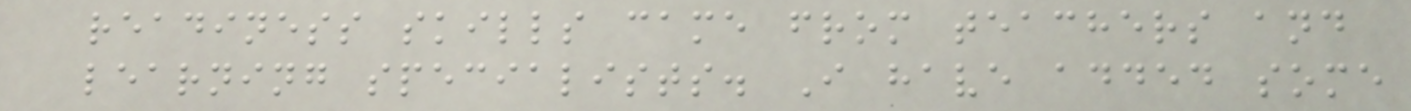readiness skills came from teachers and
learning specialists. I have added some
